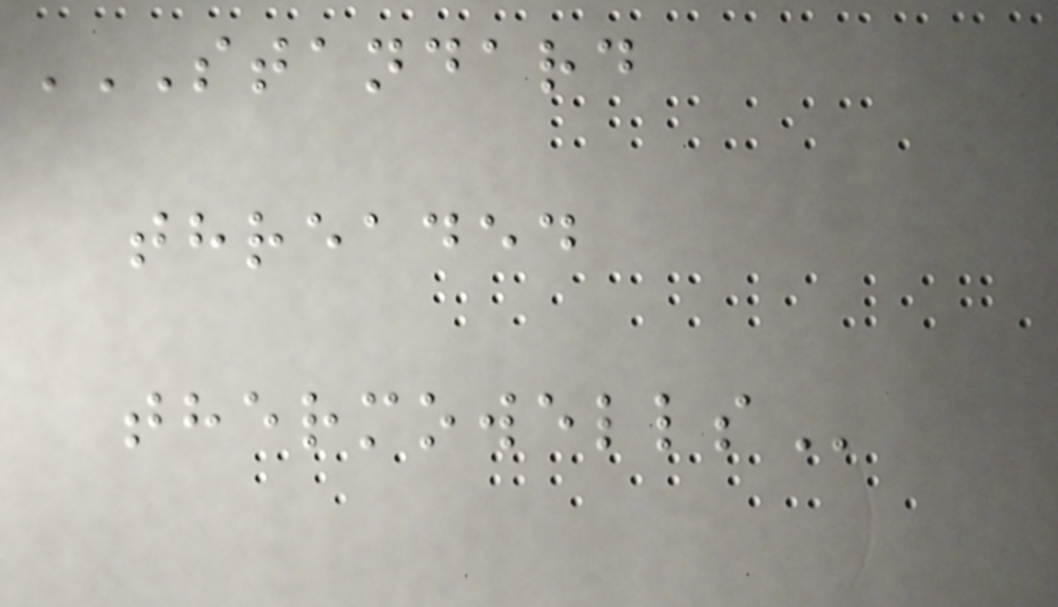STANDARD
THREADED
THERMOWELLS
